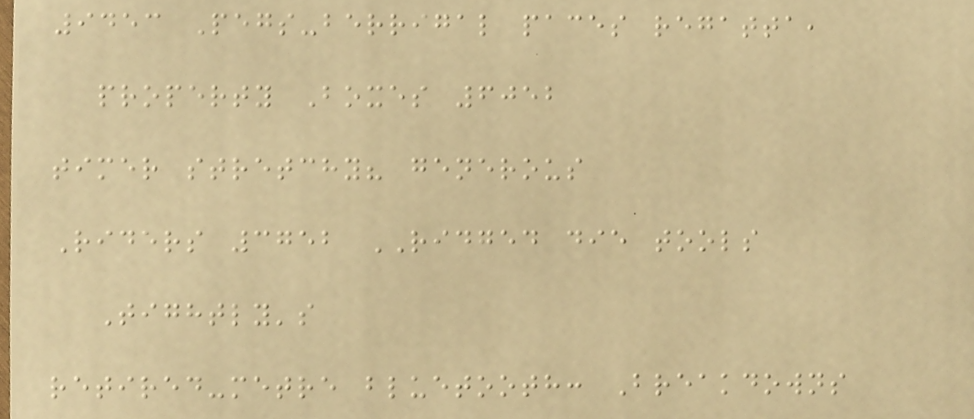9453 Pegs-berrigal paces regatta,
property Boxes 6052
timer stretchy? generous
Riders 3752 RIDGED die tools
Tightly's
retired-metre bluetooth: Breakdowns
